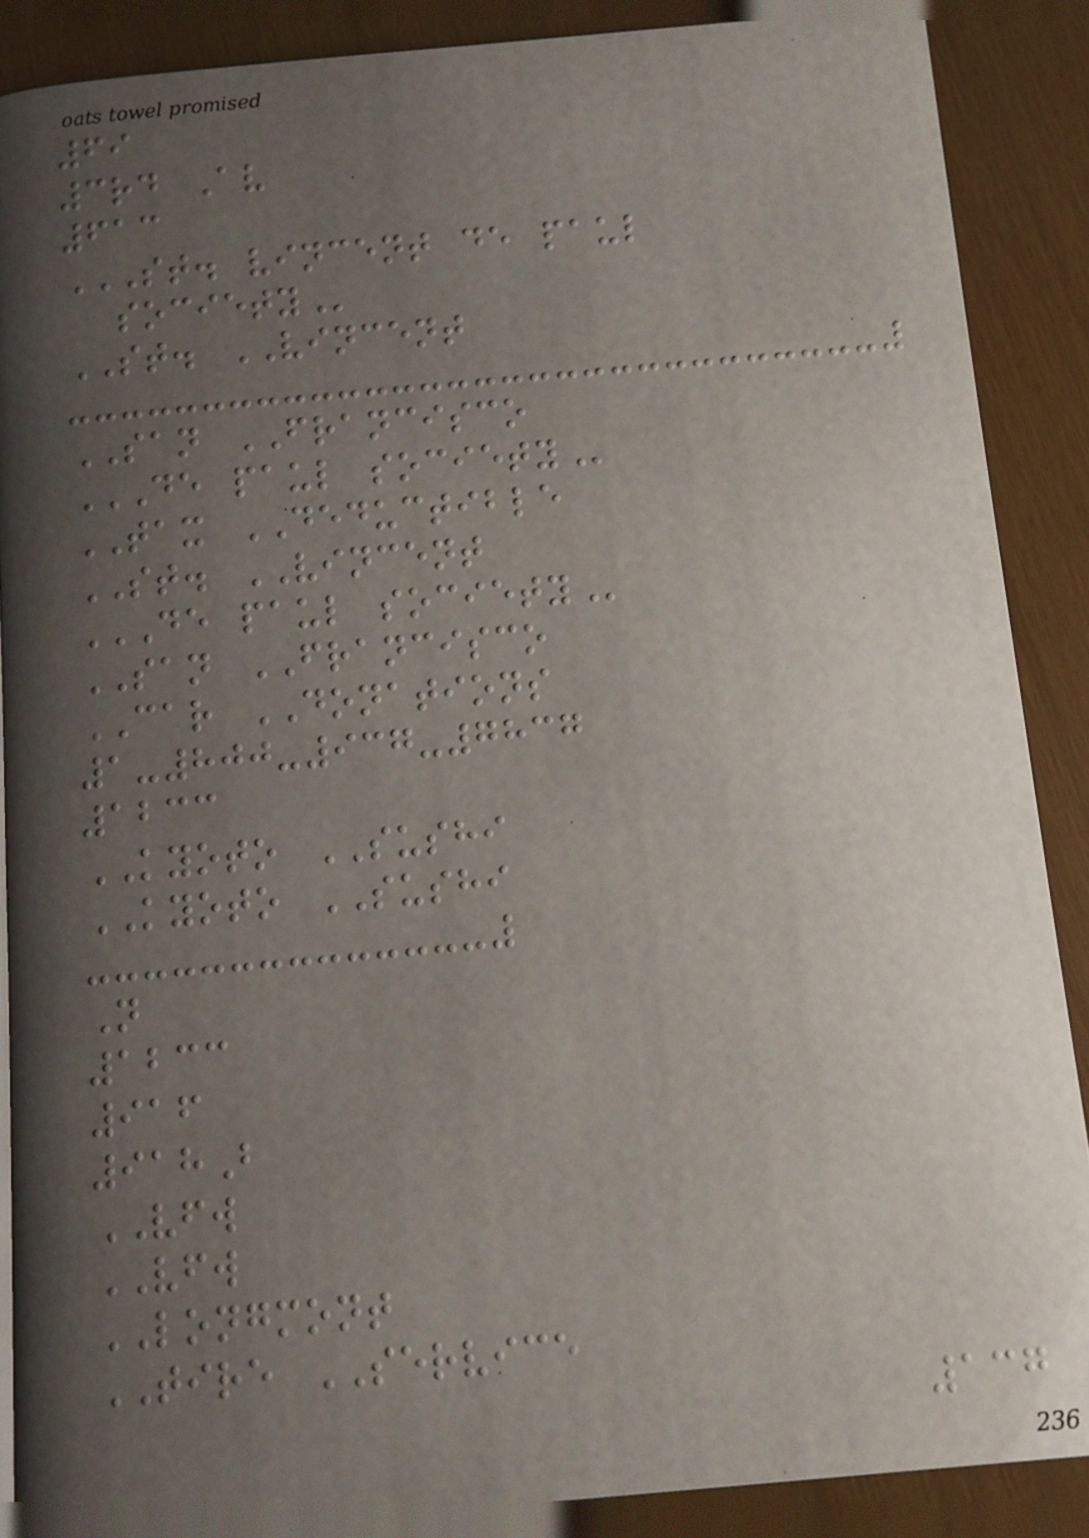69
3rd Av
613
ST. VINCENT DE PAUL
SOCIETY
ST. VINCENT
SAN FRANCISCO
DE PAUL SOCIETY
TAX DEDUCTIBLE
ST. VINCENT
DE PAUL SOCIETY
SAN FRANCISCO
CAR DONATIONS
1-800-937-7837
1233
KYOTO SUSHI
KYOTO SUSHI
N
1233
916
918B
VFW
VFW
LONGMONT
TIRE SERVICE
137
